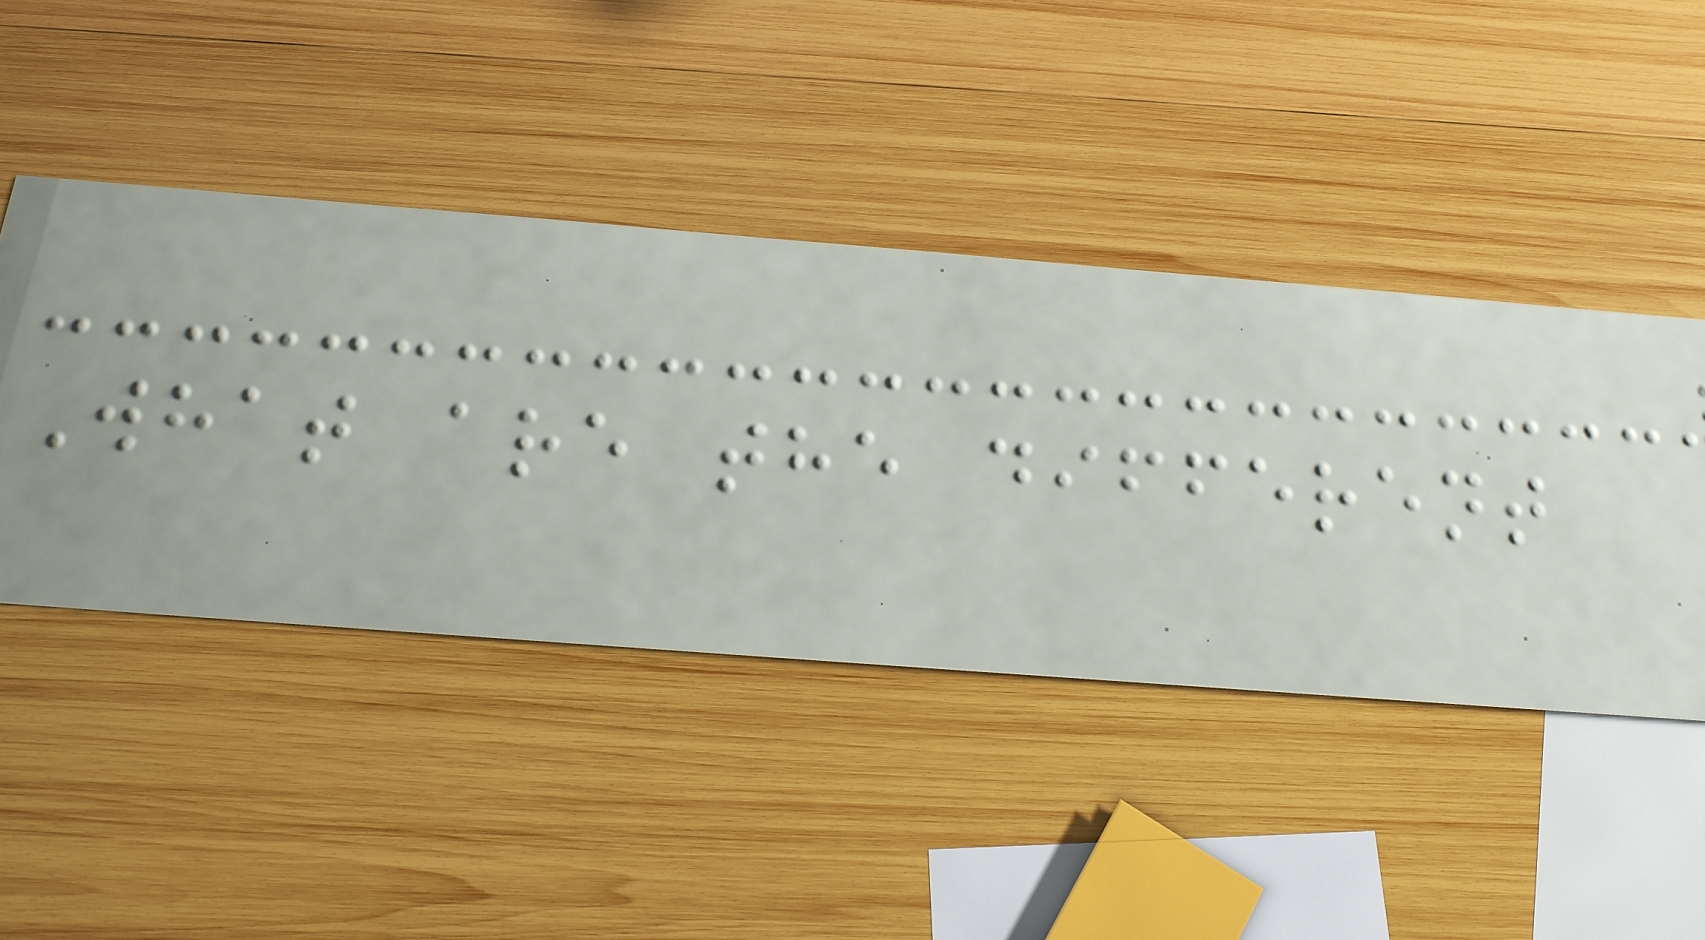What are the different
